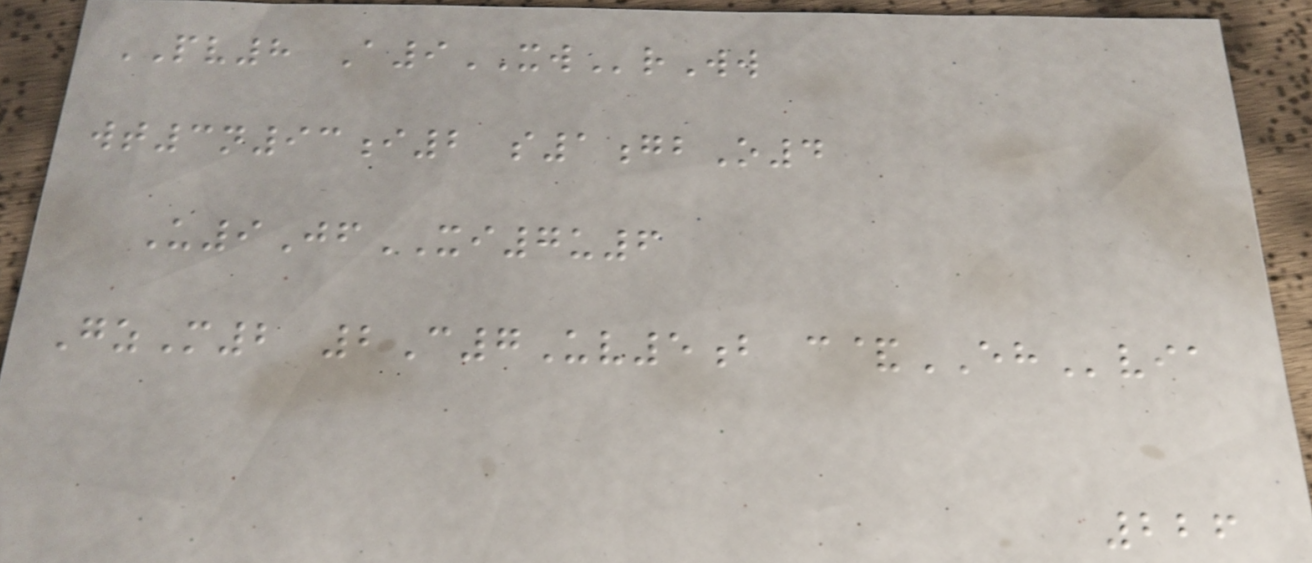PV8 A9XWrWw
wt3n93i2 s1gbO4
U9JfXI7u6
GzM2 2C7Uv5b c&EHvia
226
